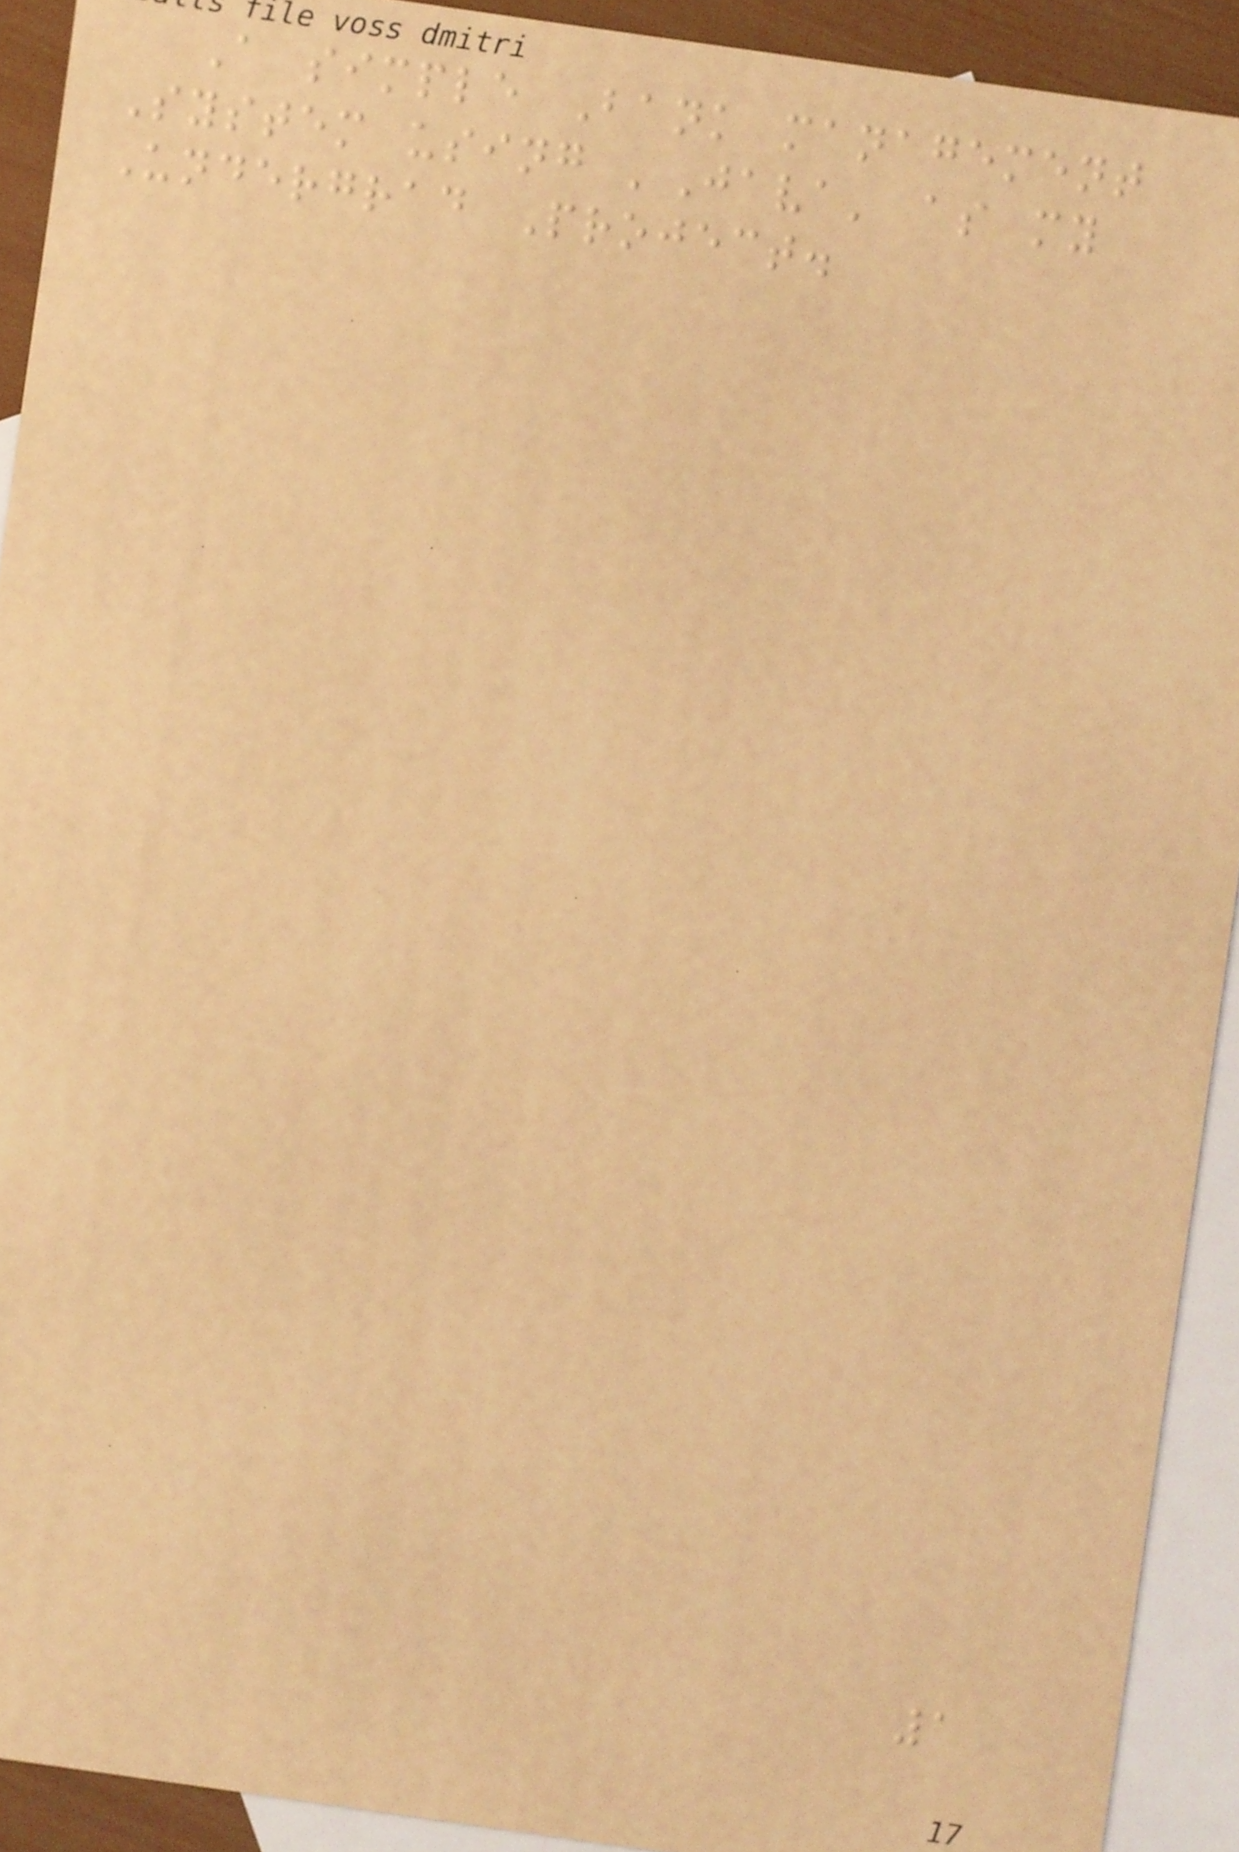A simple Bank management
System using 'Java' as my
Undergrad Project.
1
